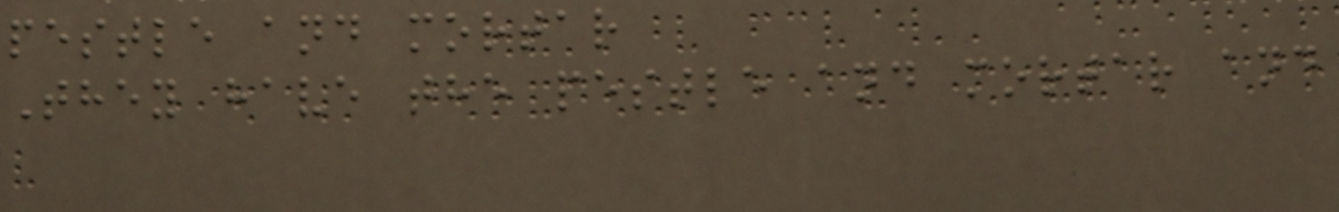pestle and mortar
They have the pestle and mortar and
